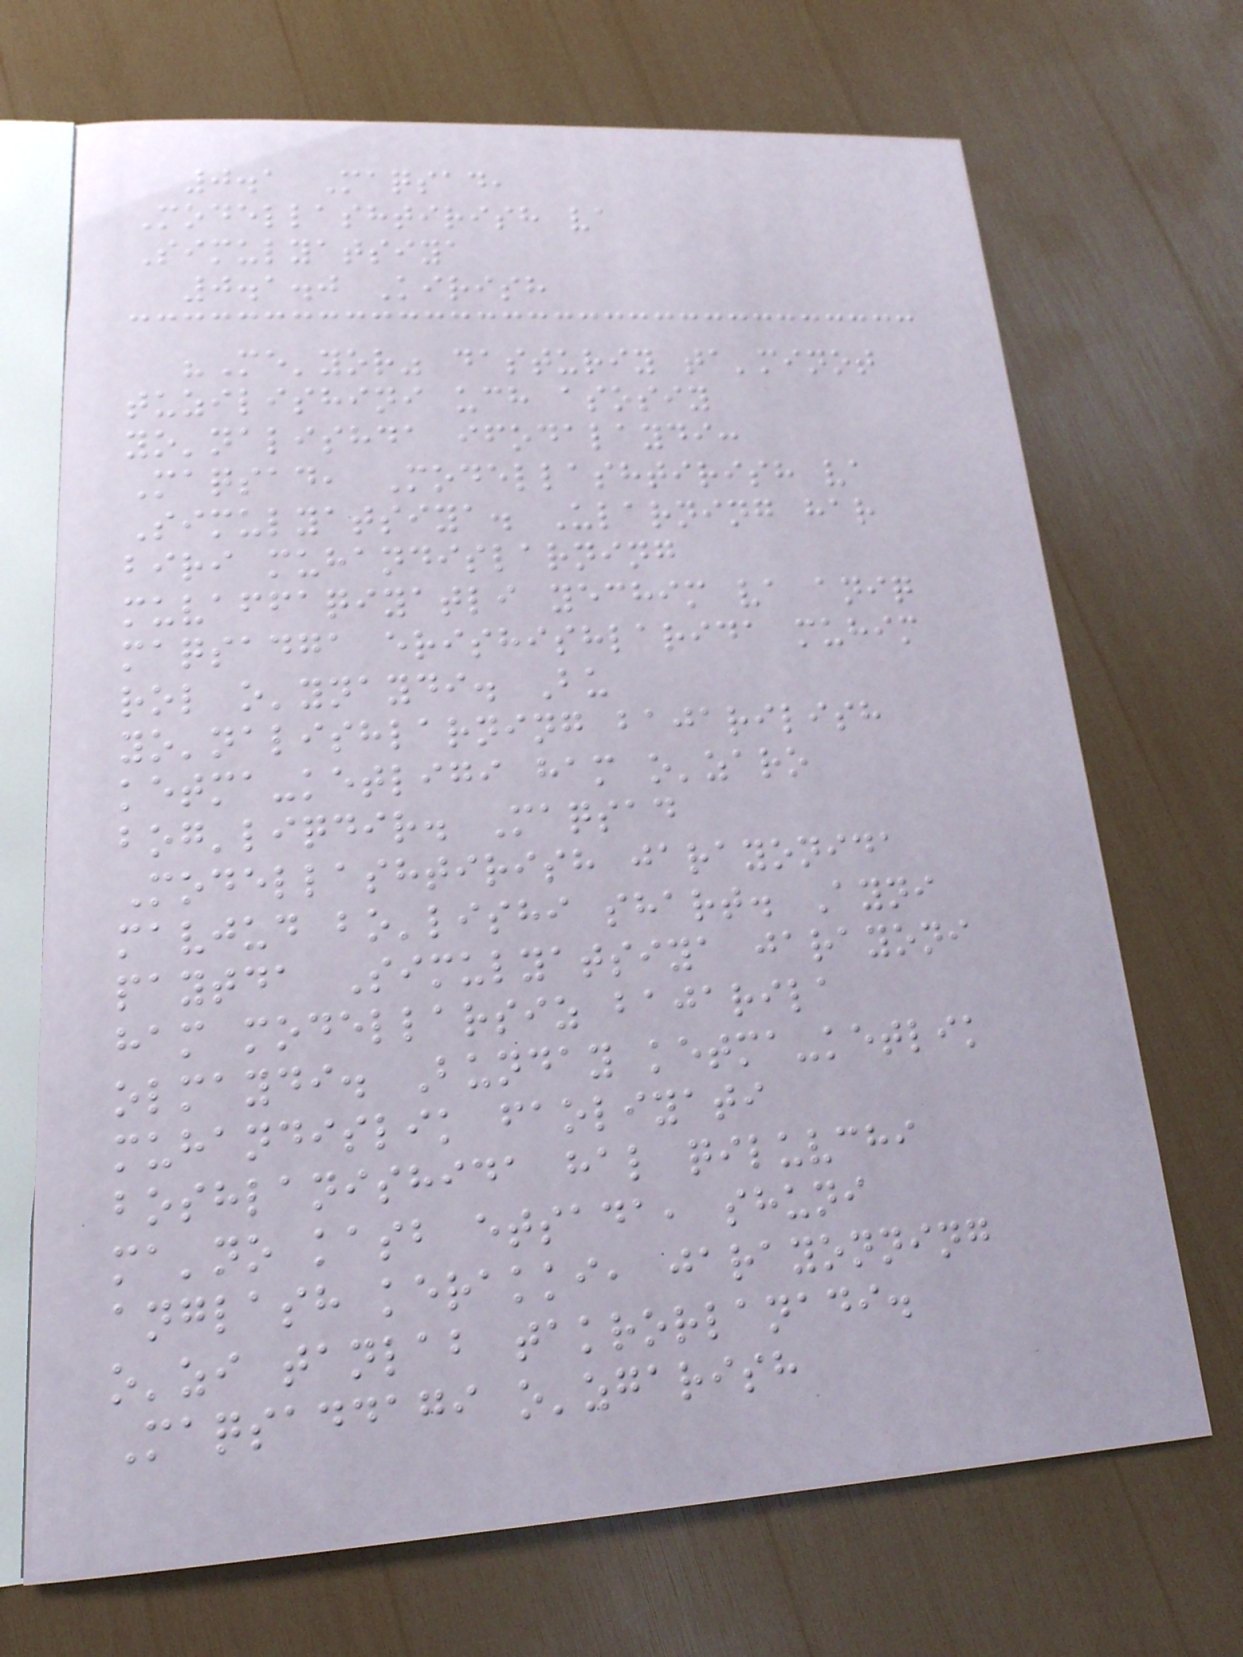0.1 Maqsad,
Modellashtirish va
Simulyatsiya
0.1.0 Kirish
"Me'yor" dasturiy ta'minot
tuzilishini uch asosiy
yo'nalishda ifodalaydi:
Maqsad, Modellashtirish va
Simulyatsiya. Ularning har
biri muhandislarning
muvaffaqiyatli yechim va aniq
maqsadga erishishlarida muhim
rol o'ynaydi. Bu
yo'nalishlarning bajarilish
ketma-ketligi ham o'zaro
bog'liqdir. Maqsad
Modellashtirish jarayonida
mavjud bo'lishi shart. Ayni
paytda Simulyatsiya jarayoni
ham modellarsiz bajarila
olmaydi. Bunday ketma-ketlik
muhandislik faoliyati
boshlanishida hal qiluvchi
ma'no kasb etsada, shuni
anglash kerakki, jarayonning
o'zi tanlab takrorlanadi.
Maqsaddagi o'zgarish
